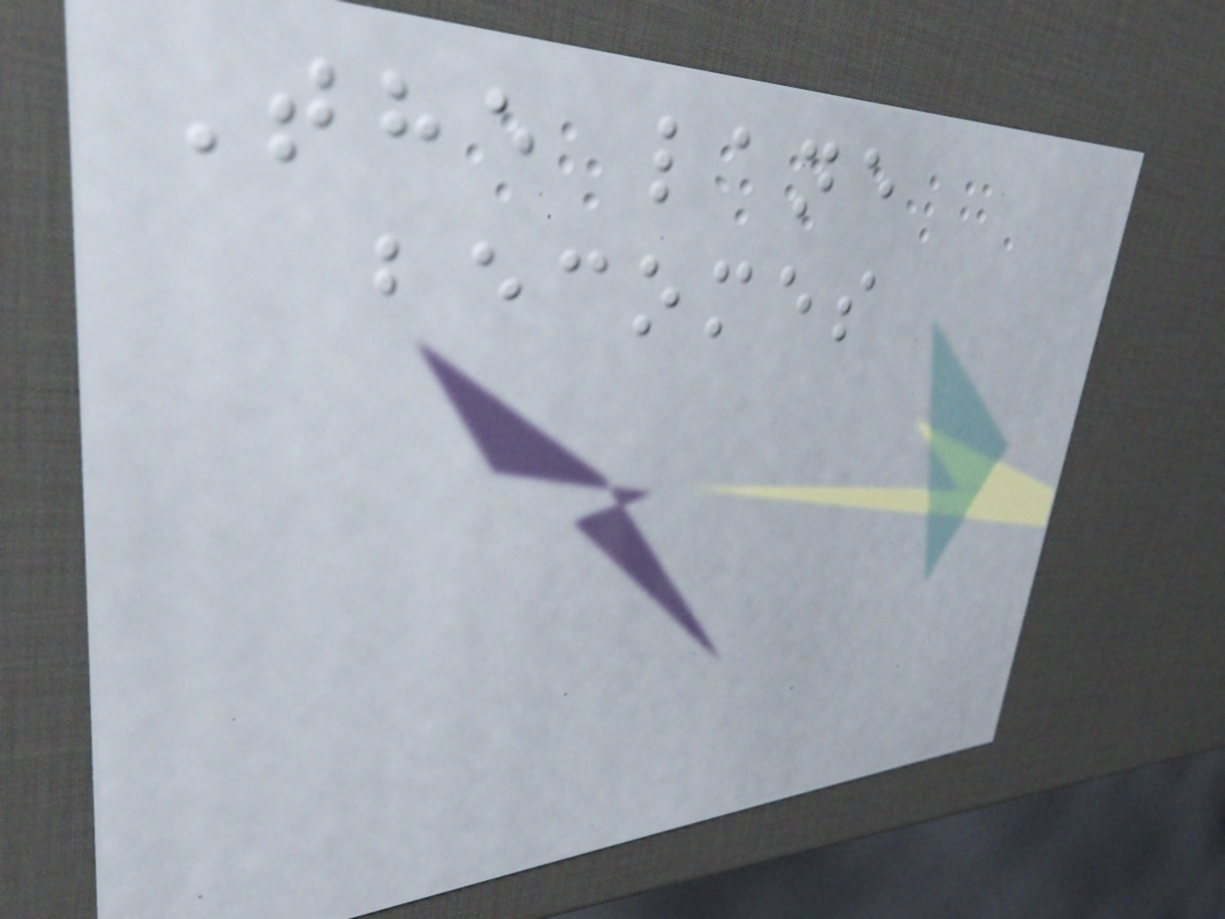The lane
becomes
